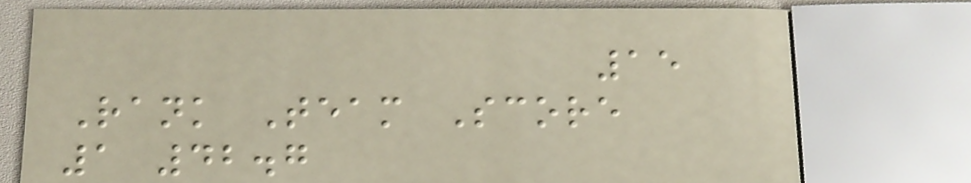15
Rank Team Score
1 42.7
